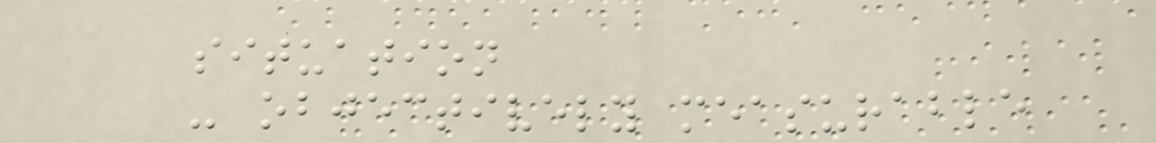situation
- objectively measurable
